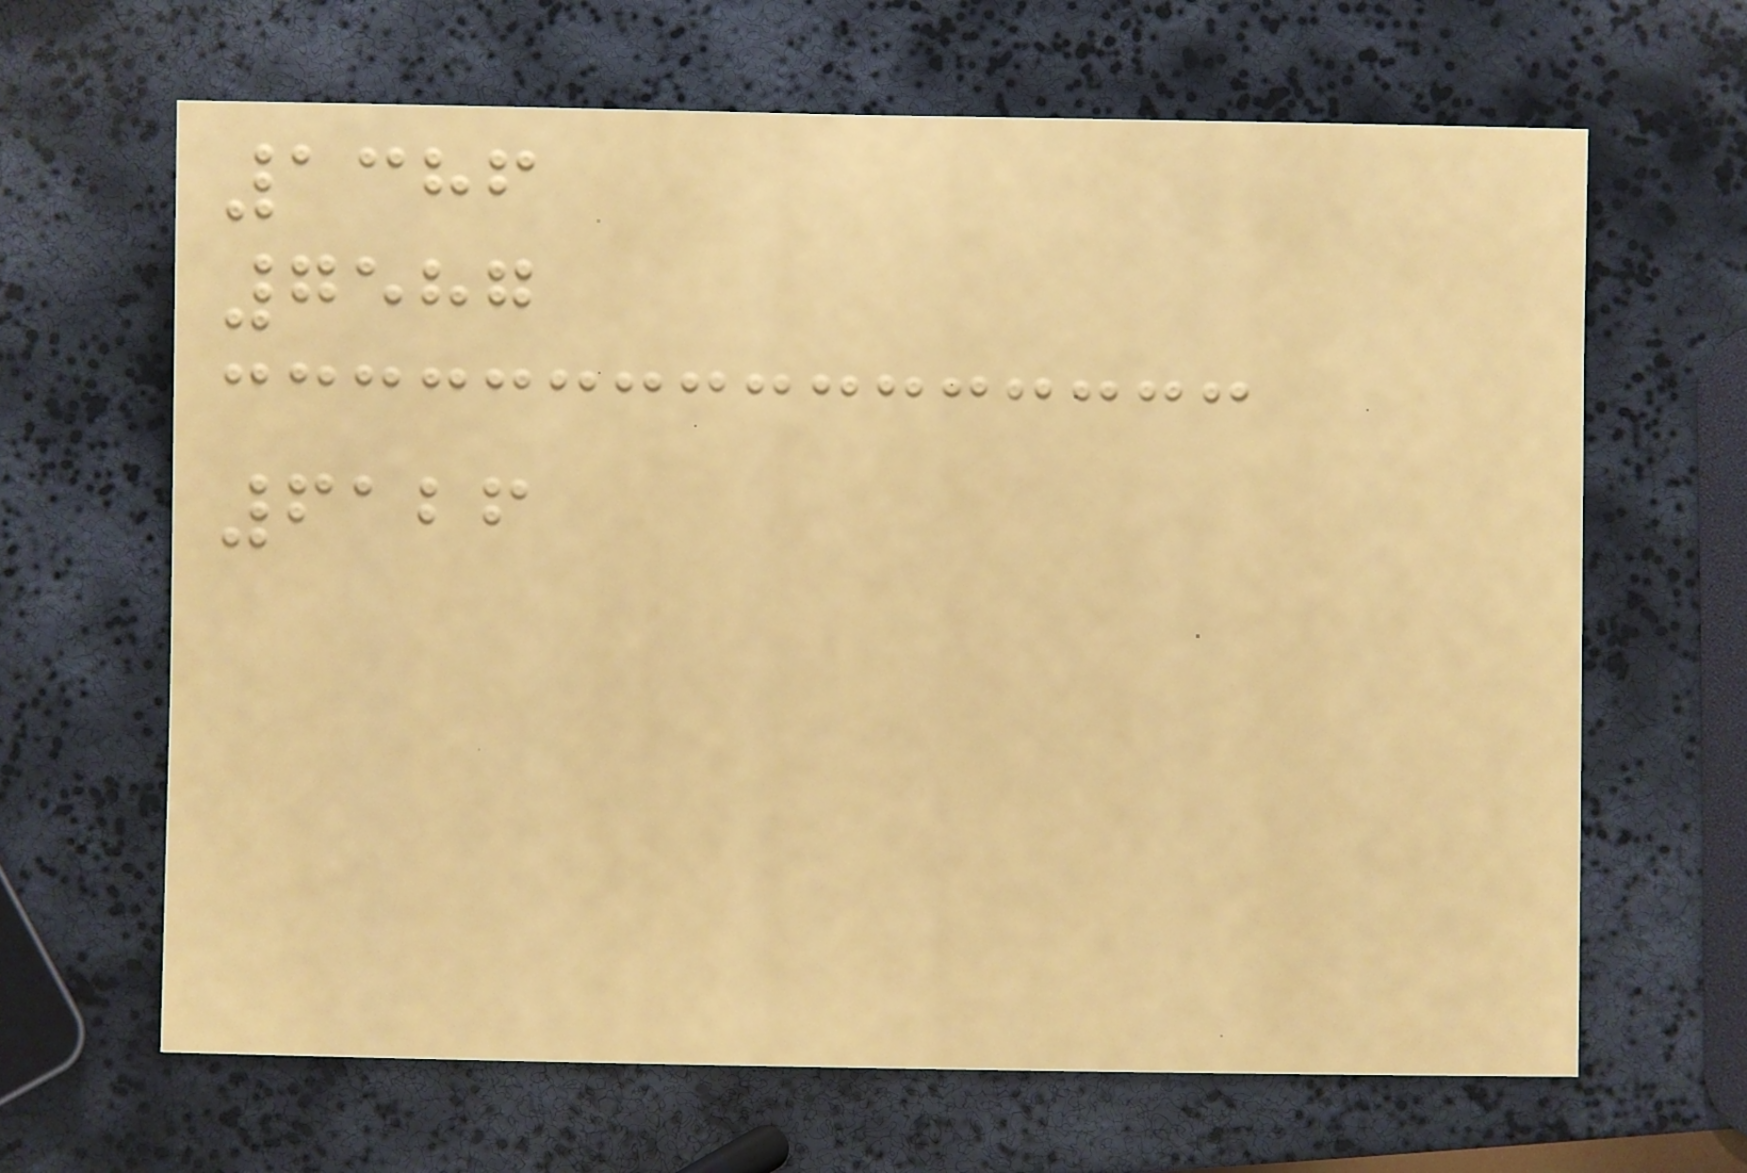1386
7587
6126
